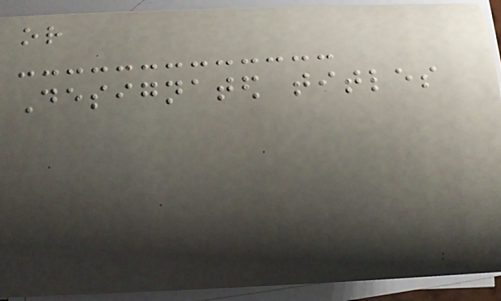or
Designated titles
